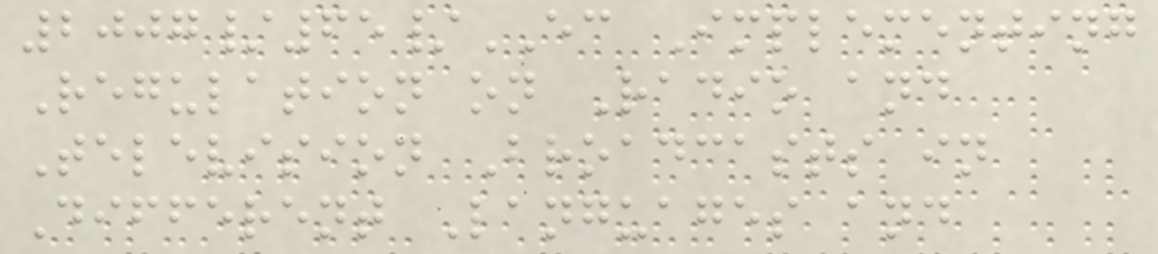2007/65/EC Implementing
Regulation on Radio and
Television Broadcasts in
Different Languages and
